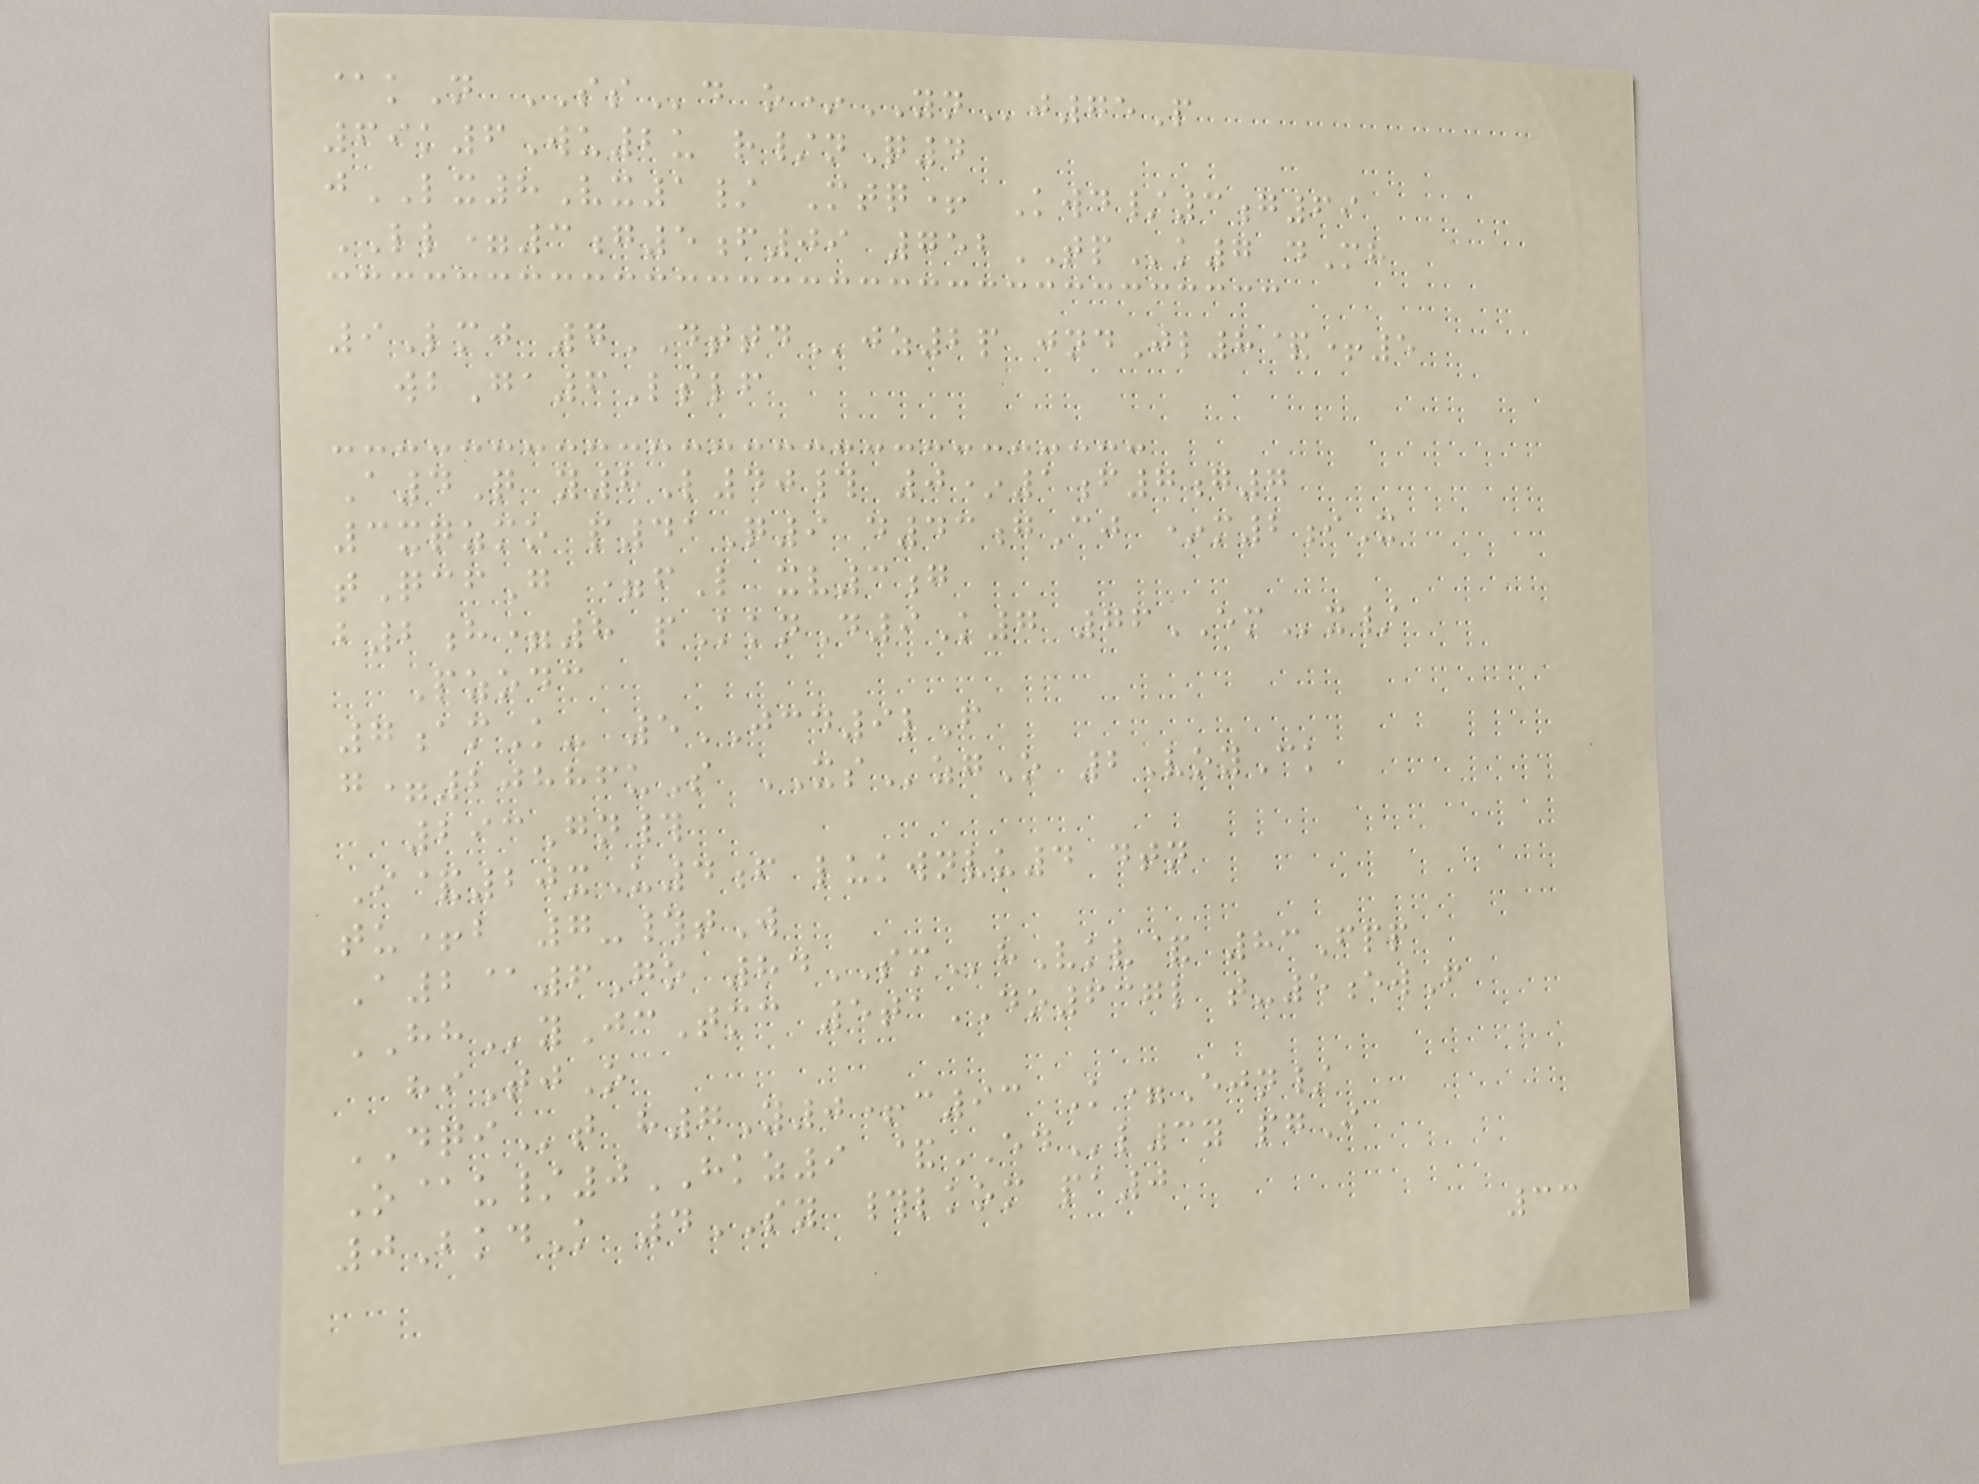@kN SSd o*YNj75P
69k6Wu2u r/nQ4
jLX8Vx1/ Mtq+ Kwd/3g69
LL=3g5f09 752TPk7 dMh
9Lmj 7DTTDjz2p jndJl8&+5
wbGa6Lslf
A4Q y8L40# 0*1f7g7
3xqzmo p41Q9 d43gCj *m2iX
tQcfG =fL xv3g
b2h=8 pKknD9K7 76EMx/
Pzodc
7amK- 5JCD9lF
g=20886uS XSzgO 2VoyCk
293Gn#
I&20xU4f lukwnvu4 dtn
tu+b 7-#tW
A2@6Go 84SMhVkv& 83Fpp
HHyJcTmc 5taDO637l t-5ewF
hiTjO
DQIt h7Y0+c93 K=Ejn/
O@u/0HKZ9 &EDl3y pgI
0BkdK 4SY #lkom pa0
33
